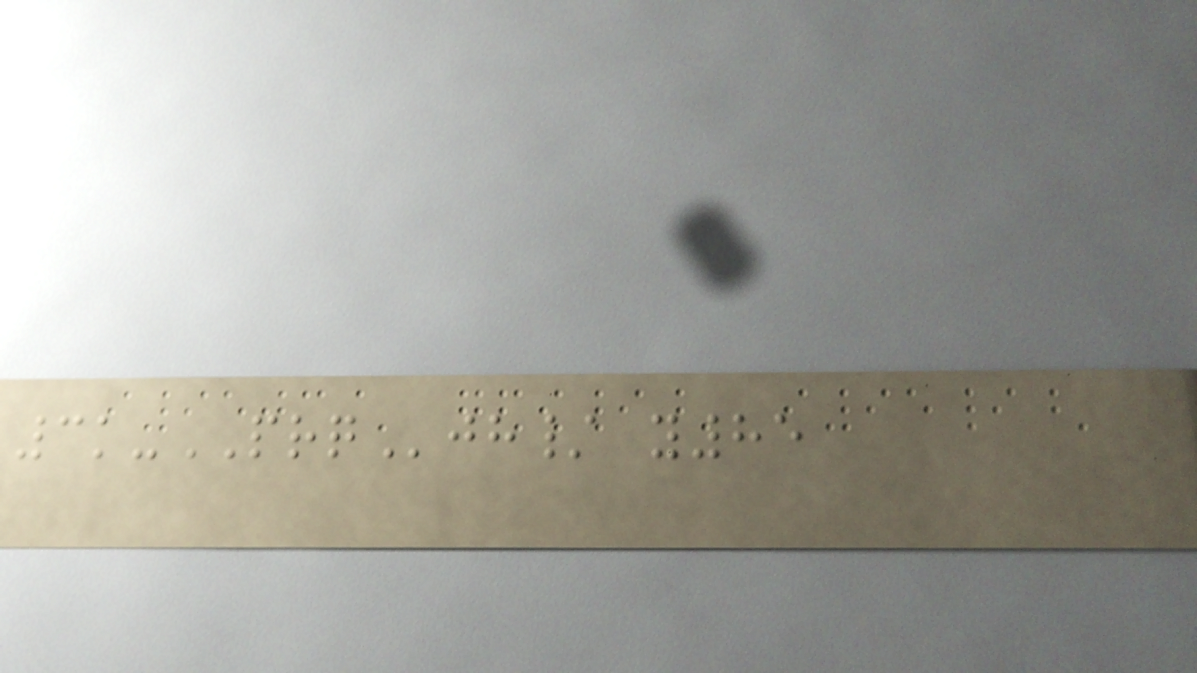3k-PRQjh/ y85
